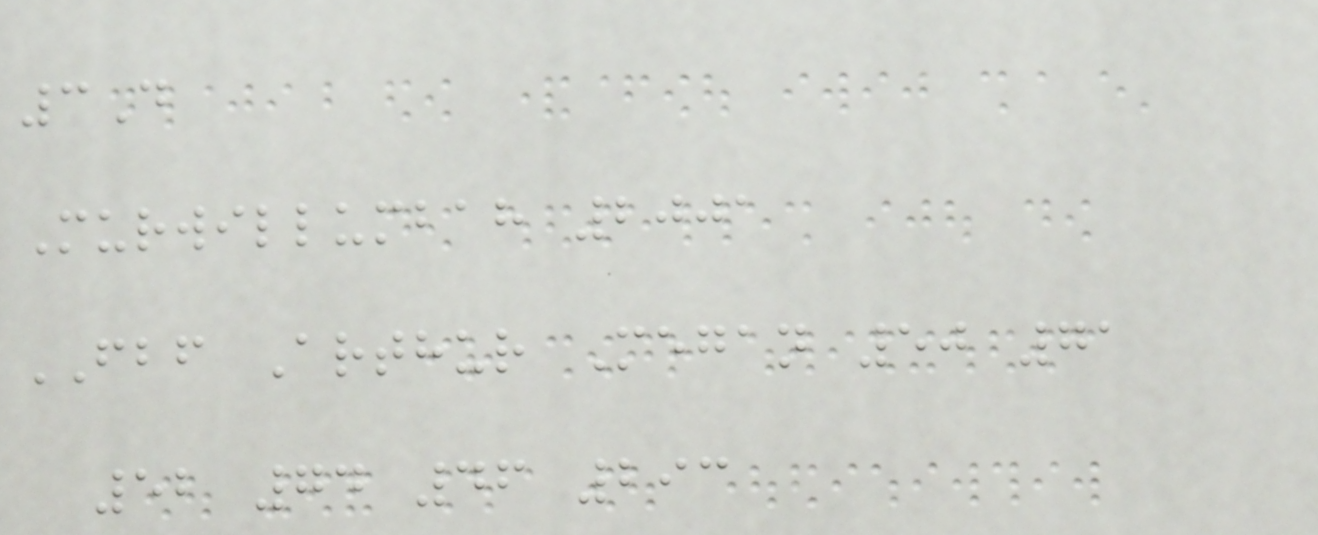3D
Murwillumbah 2001
FBF Arthur Megan 50 71
52 74 46 293
